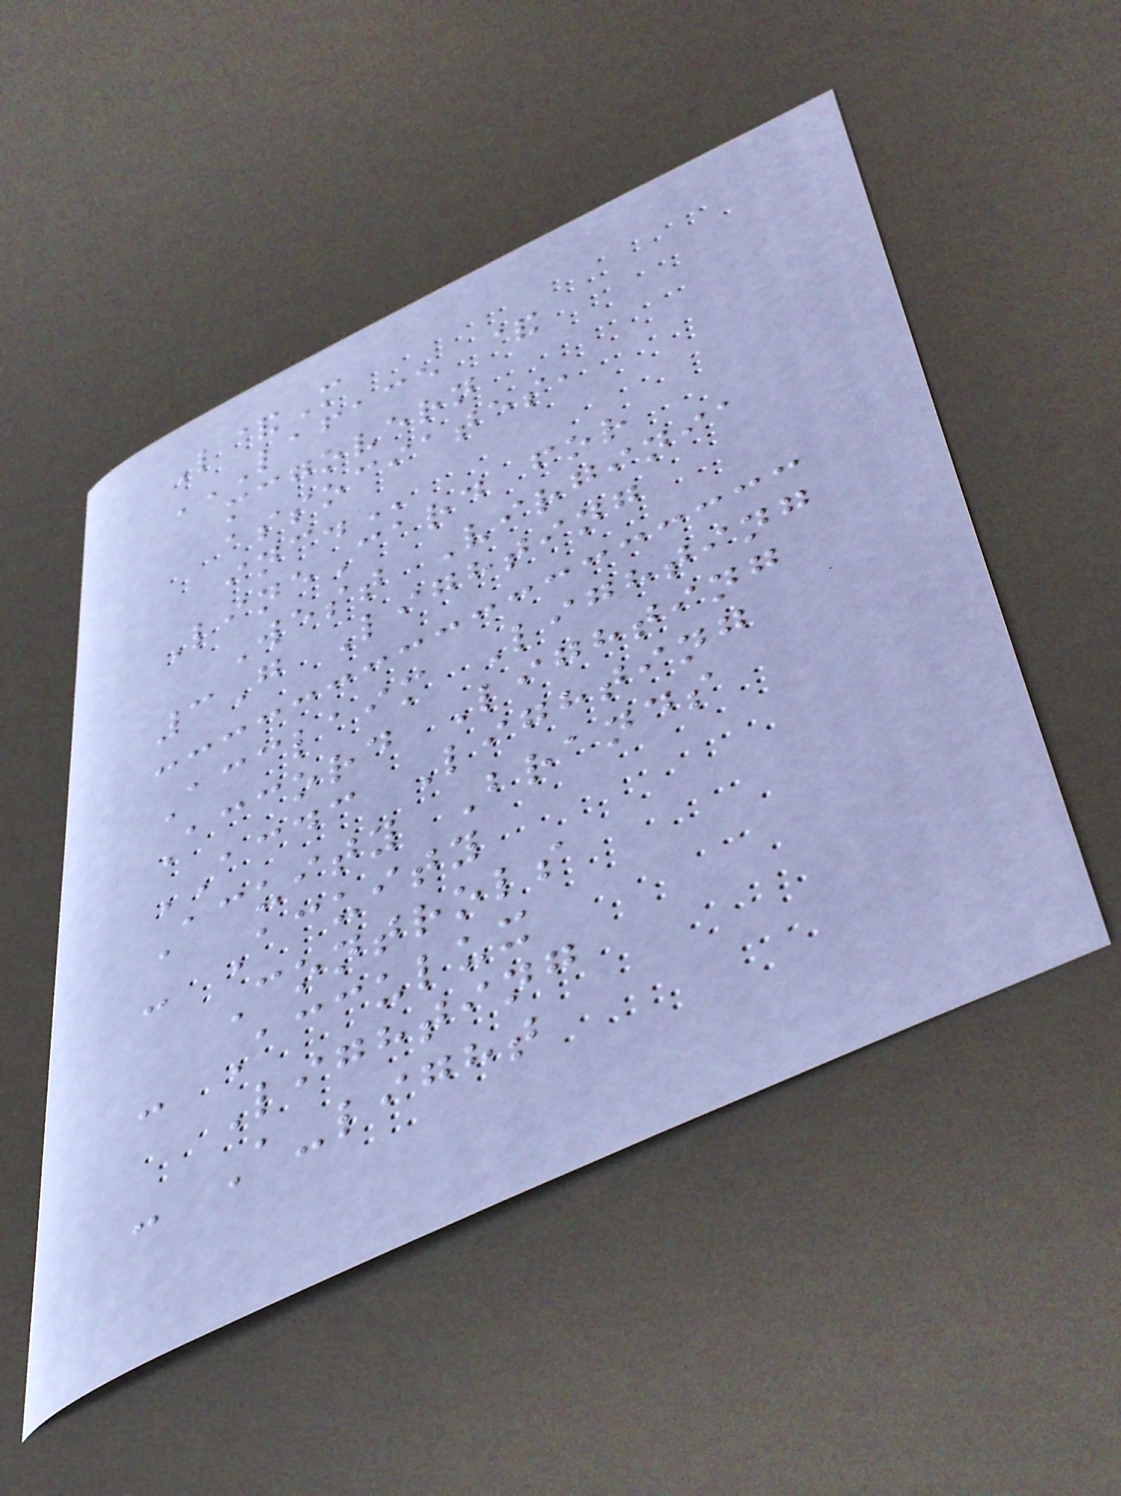L&M
LAFACE &
MCGOVERN
ASSOCIATES,
INC.
LineCard for
West Virginia
3G Lighting
Acclaim Lighting
Accord Lighting
ACDC Lighting
Acuity Brands
- Acuity
Controls
- Acculux
Lighting
- A-light
